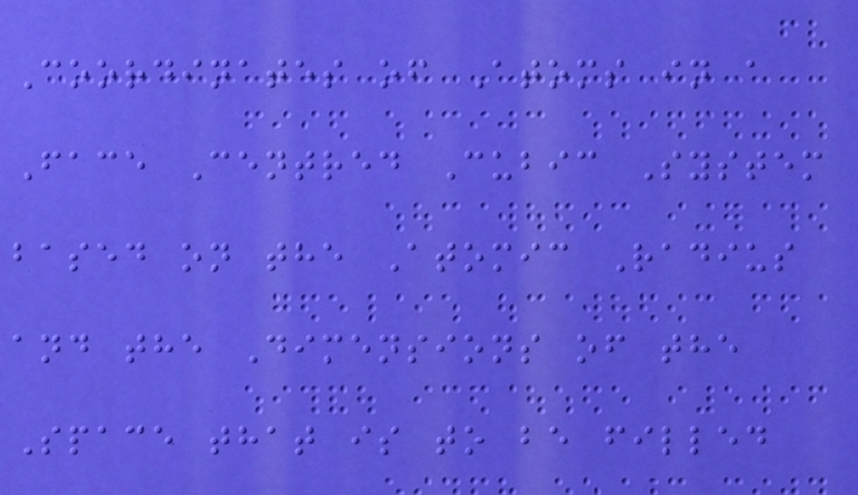Coordinates of Atoms in a
Face Centred Cubic System
based on the Atomic Radius
and the Dimensions of the
Space that is to be filled
